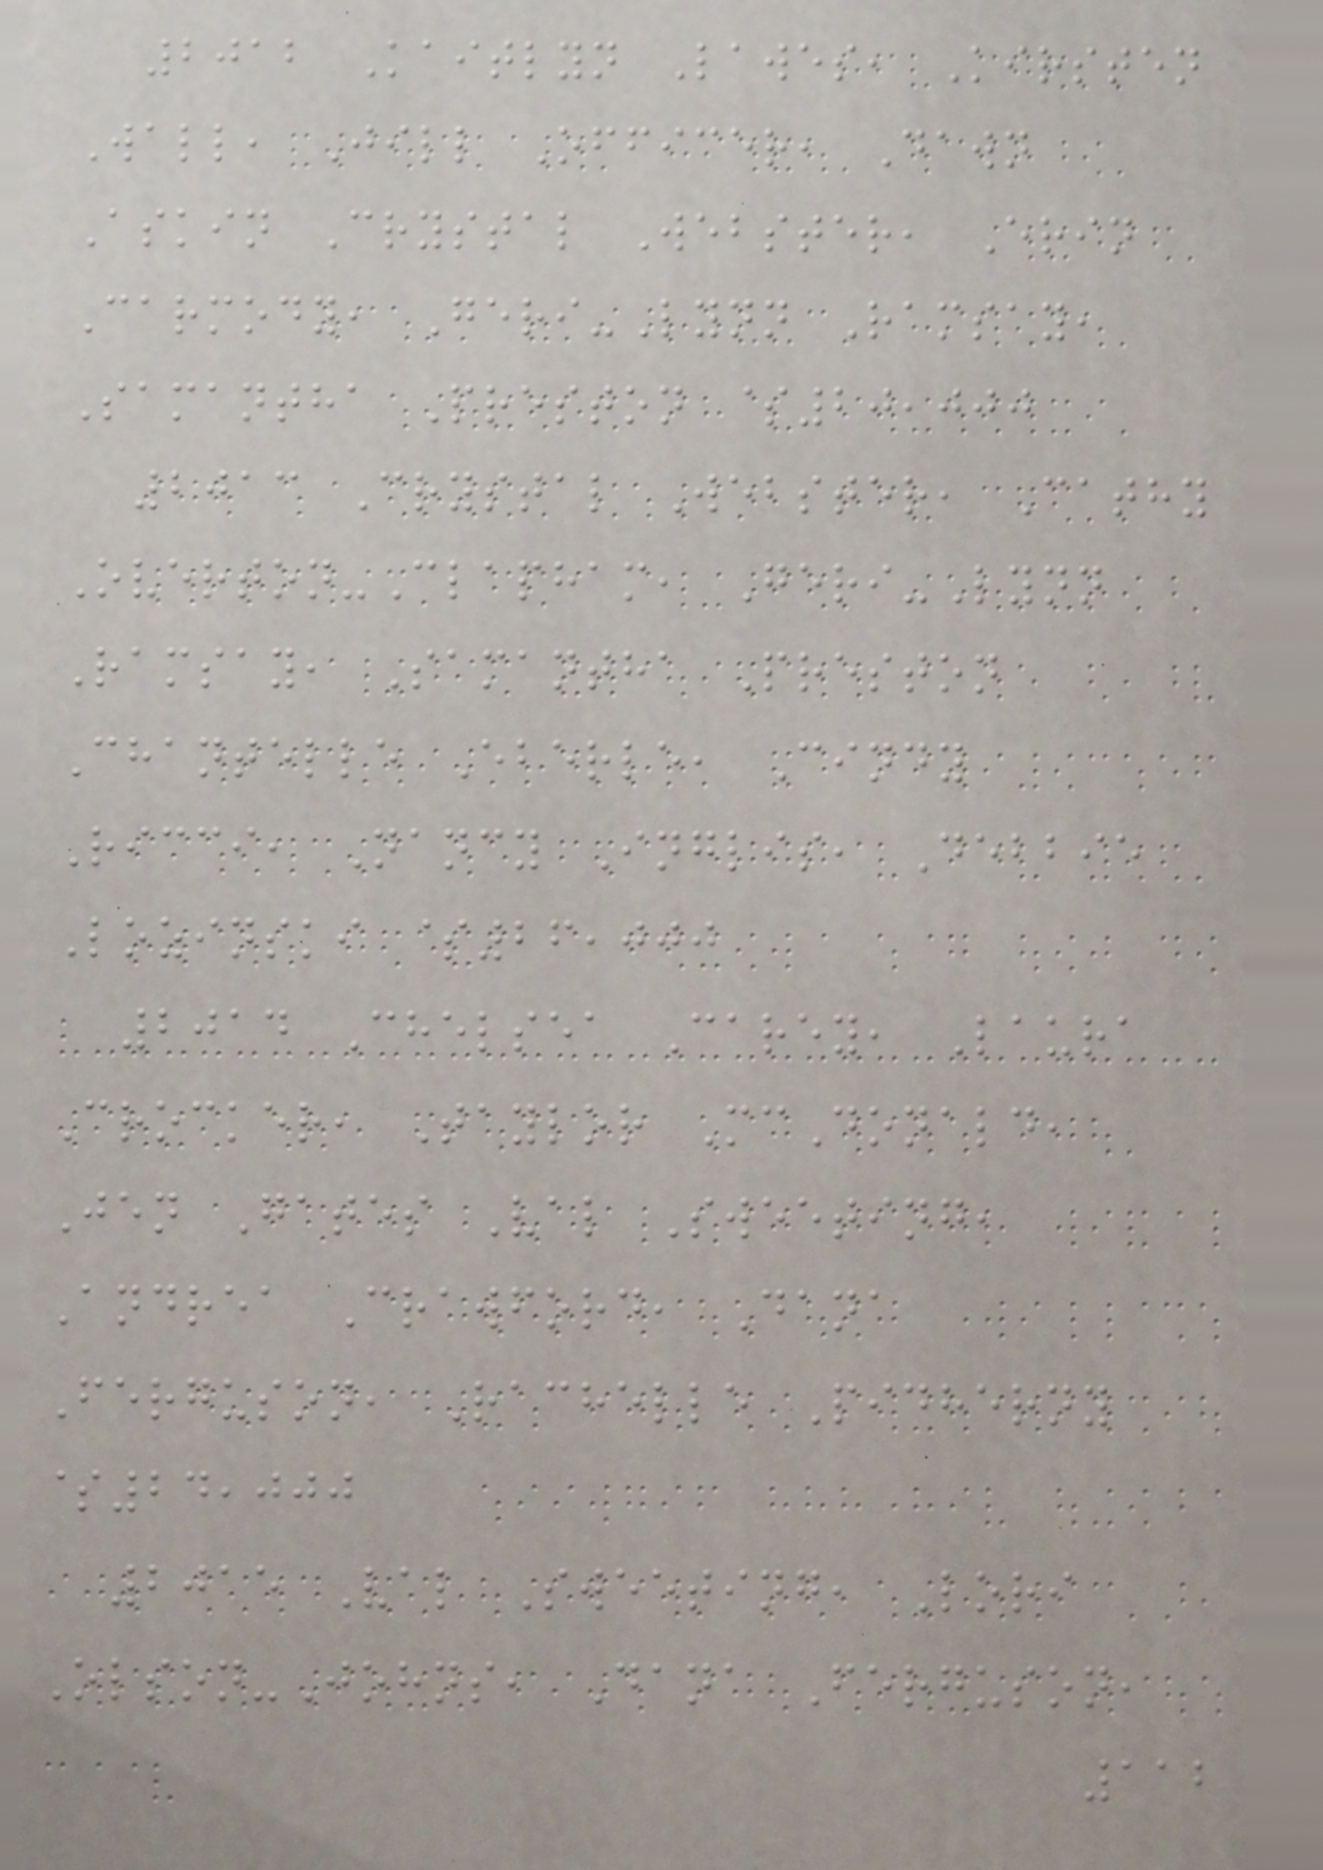2012 Kaitlyn Lawes, Kirsten
Wall, Jill Officer, Dawn
Askin Crystal Webster, Erin
Carmody, Geri-Lynn Ramsay,
Samantha Preston $20,000
2013 Crystal Webster, Cathy
Overton-Clapham, Geri-Lynn
Ramsay, Samantha Preston
Chantelle Eberle, Cindy
Ricci, Nancy Inglis, Debbie
Lozinski $26,000
2014 Chelsea Carey, Laura
Crocker, Taylor McDonald,
Jen Gates Val Sweeting,
Andrea Crawford, Dana
Ferguson, Rachelle Pidherny
$24,000
2015 Val Sweeting, Lori
Olson-Johns, Dana Ferguson,
112
